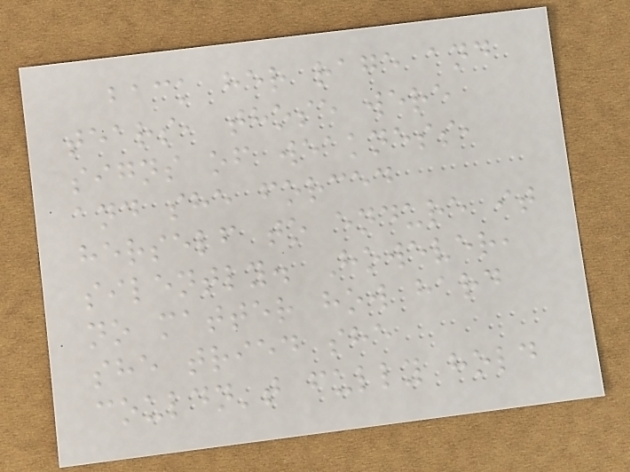back her rage and
tears, those were
signs of weakness,
and she forced
herself to endure it
silently. However,
no matter how hard
she tried she
couldn't fully hold
